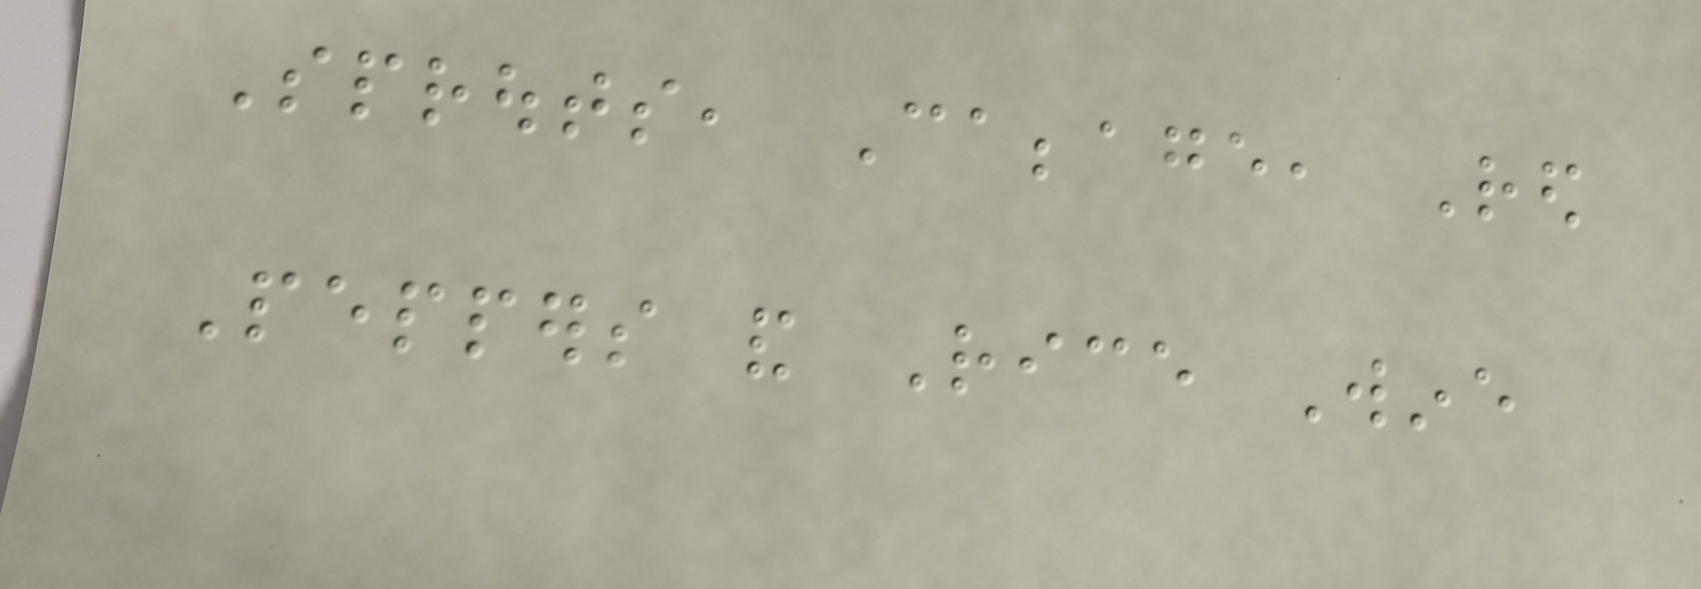Sprouts, Cabbage, Red
Peppers and Rice Wine
